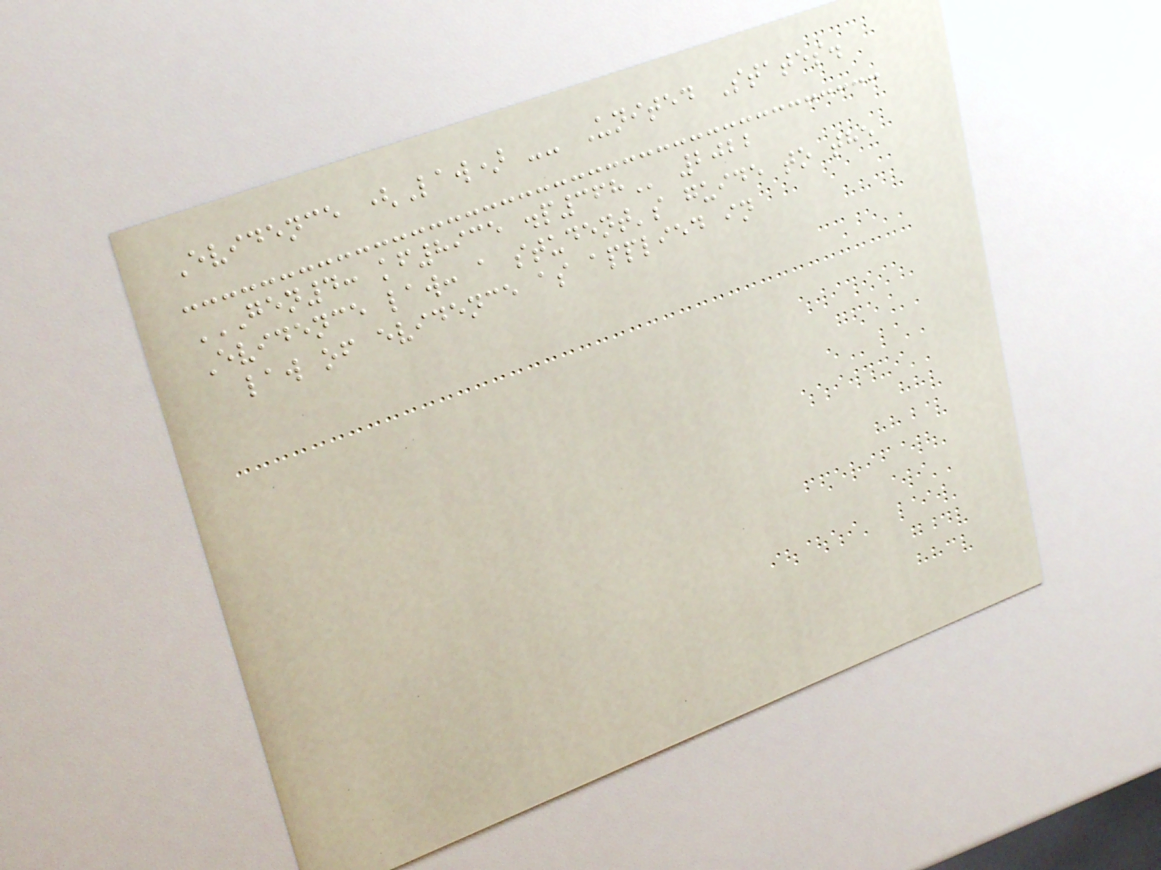Evidence (Law) -- United States.
GEN4: KF8935 .P368 2022
Evidence law: a student's guide to the
law of evidence as applied in
